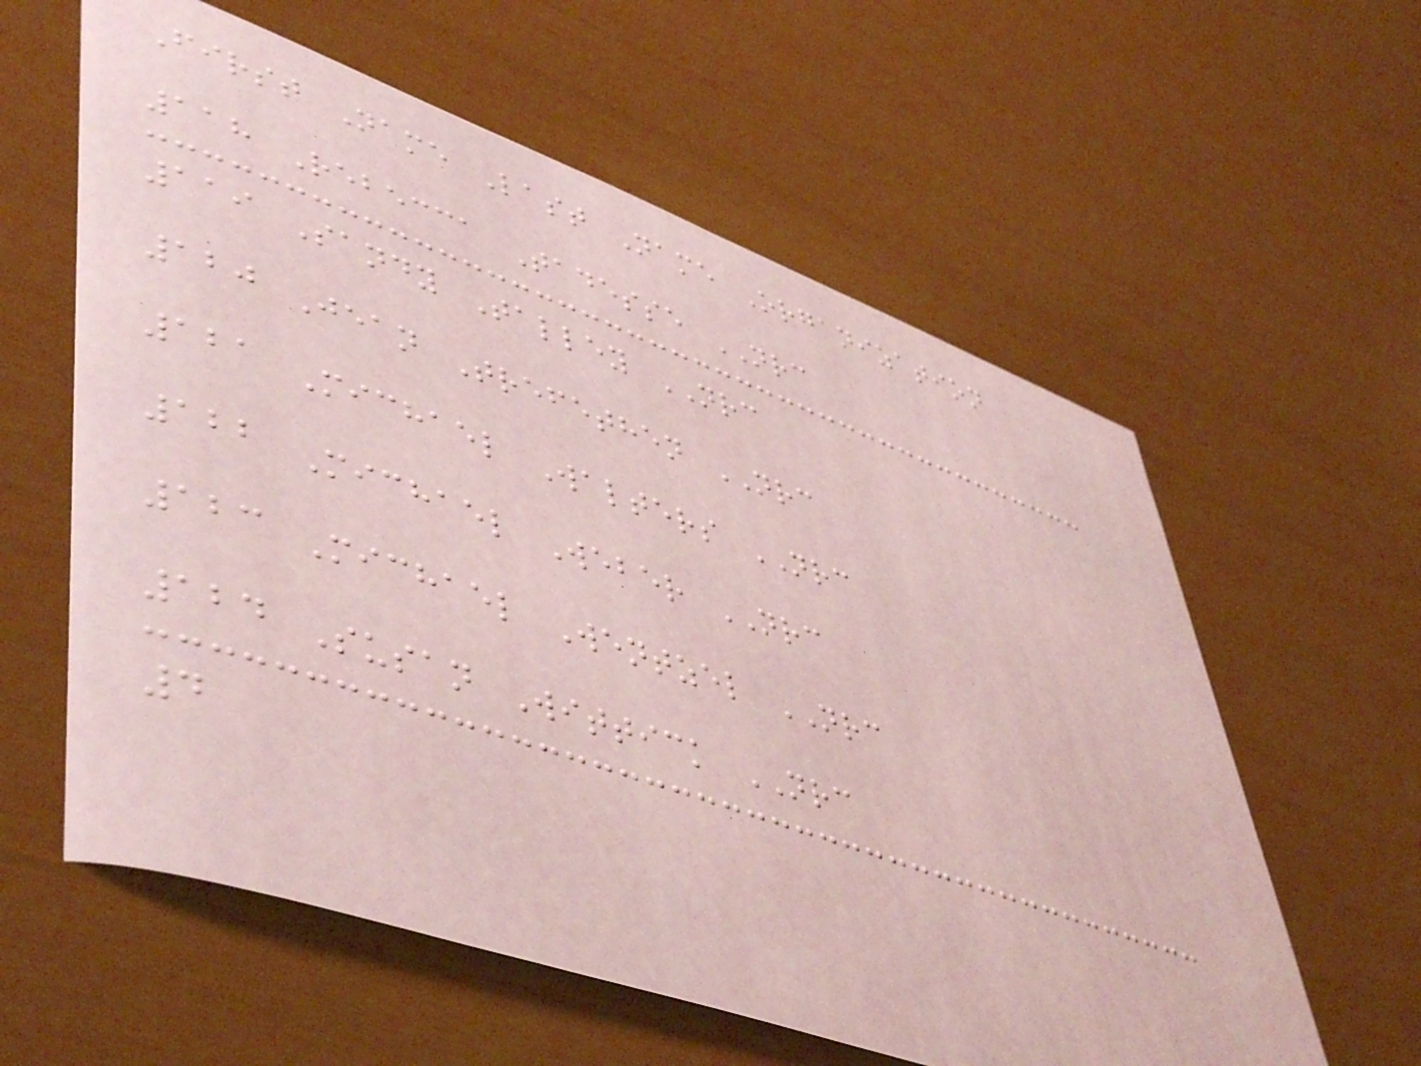First Name Last Name Organization
118 Rebecca Tadesse NRC
119 Sandy Talley NRC
120 Jean Trefethen NRC
121 Michael Walters NRC
122 Michael Weber NRC
123 Michael Wentzel NRC
124 Susan Wittick NRC
4
